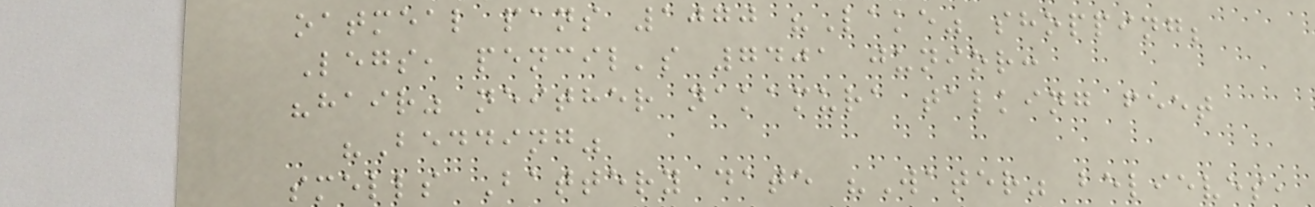oatmeal pans 1070 "Lake" shopping;
Legs, pencil's 7401 junior:
"hair" neither nakamura talking feet
"Bedding"
smells Battery date "Water" believes,
